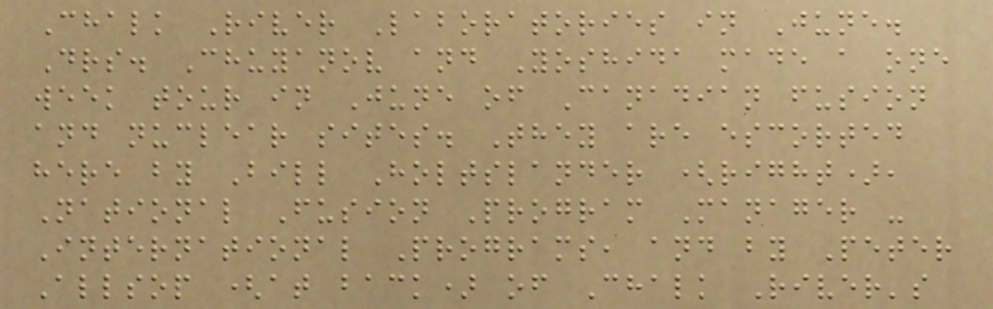Chalk River Laboratories in June.
Drs. Chuyanov and Yoshida made a one
week tour in June of Canadian fusion
and nuclear sites. They are escorted
here by Bill Holtslander (right),
National Fusion Program Manager -
International Programs, and by Peter
Allsop (at back) of Chalk River's
